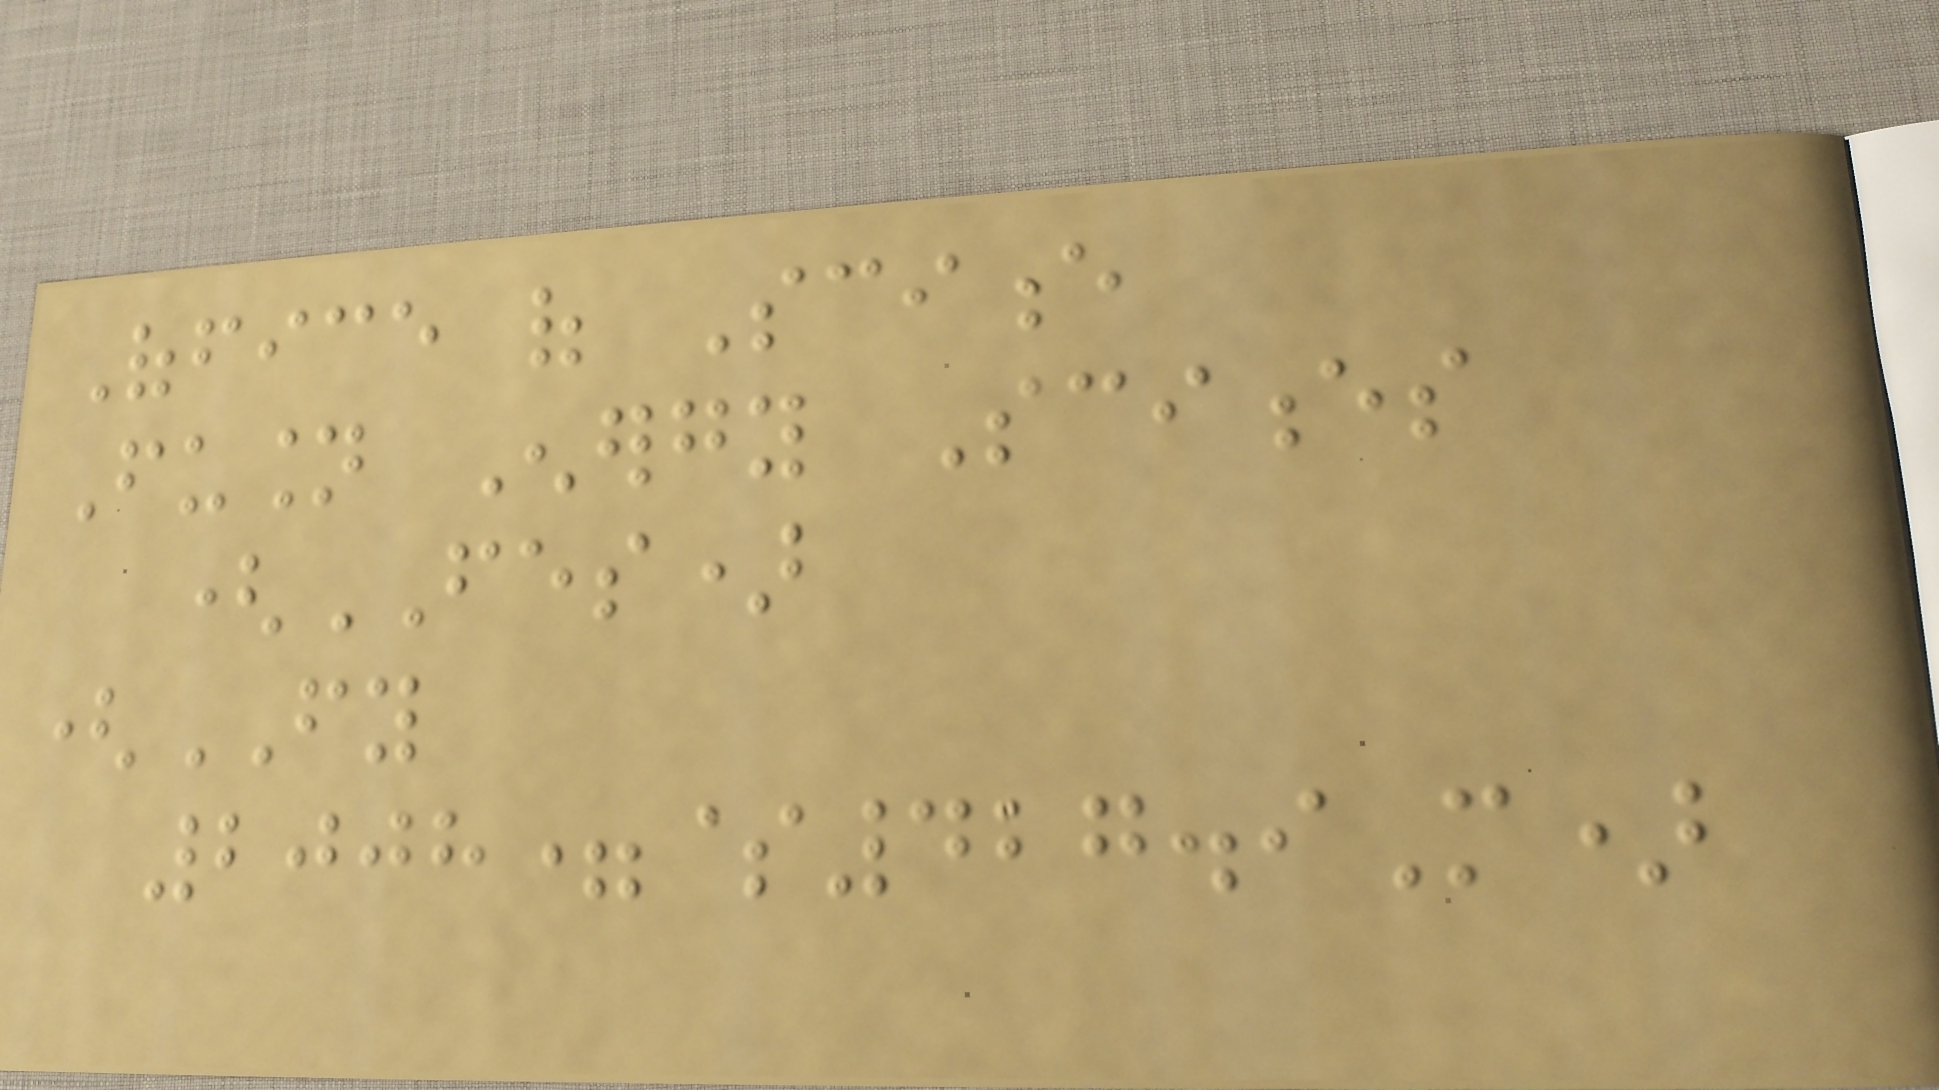Office of Science
Fusion Energy Sciences
(FES)
(FY
2008=$427.9M)
